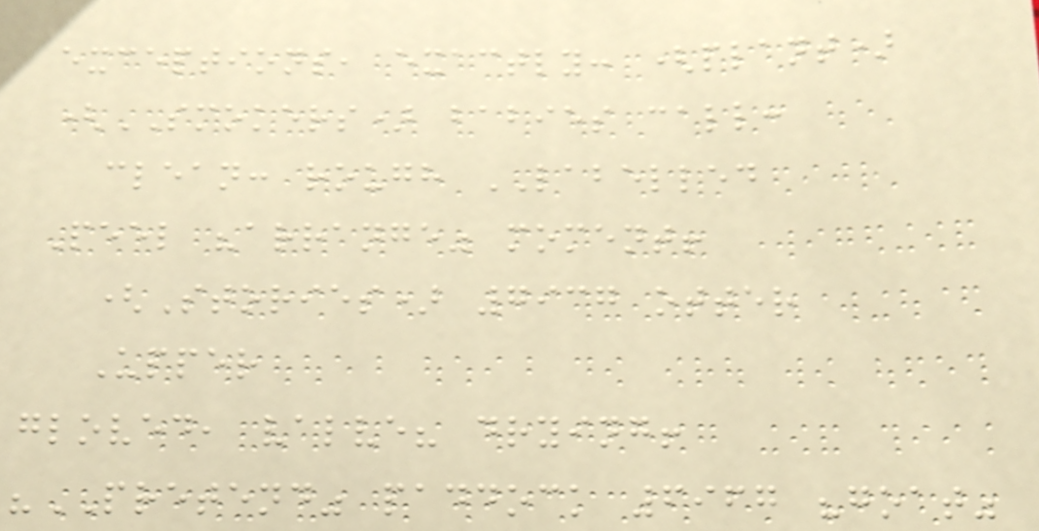exceptions, exactly: (plant)
(SMOKERS) babies call:
clean: rough LABELLED
Peel "arrange" moment!
(Stories) 7937 otter
Upper
gloved, valve? drying!
"PRETEND" paddock 6967 "goat"
